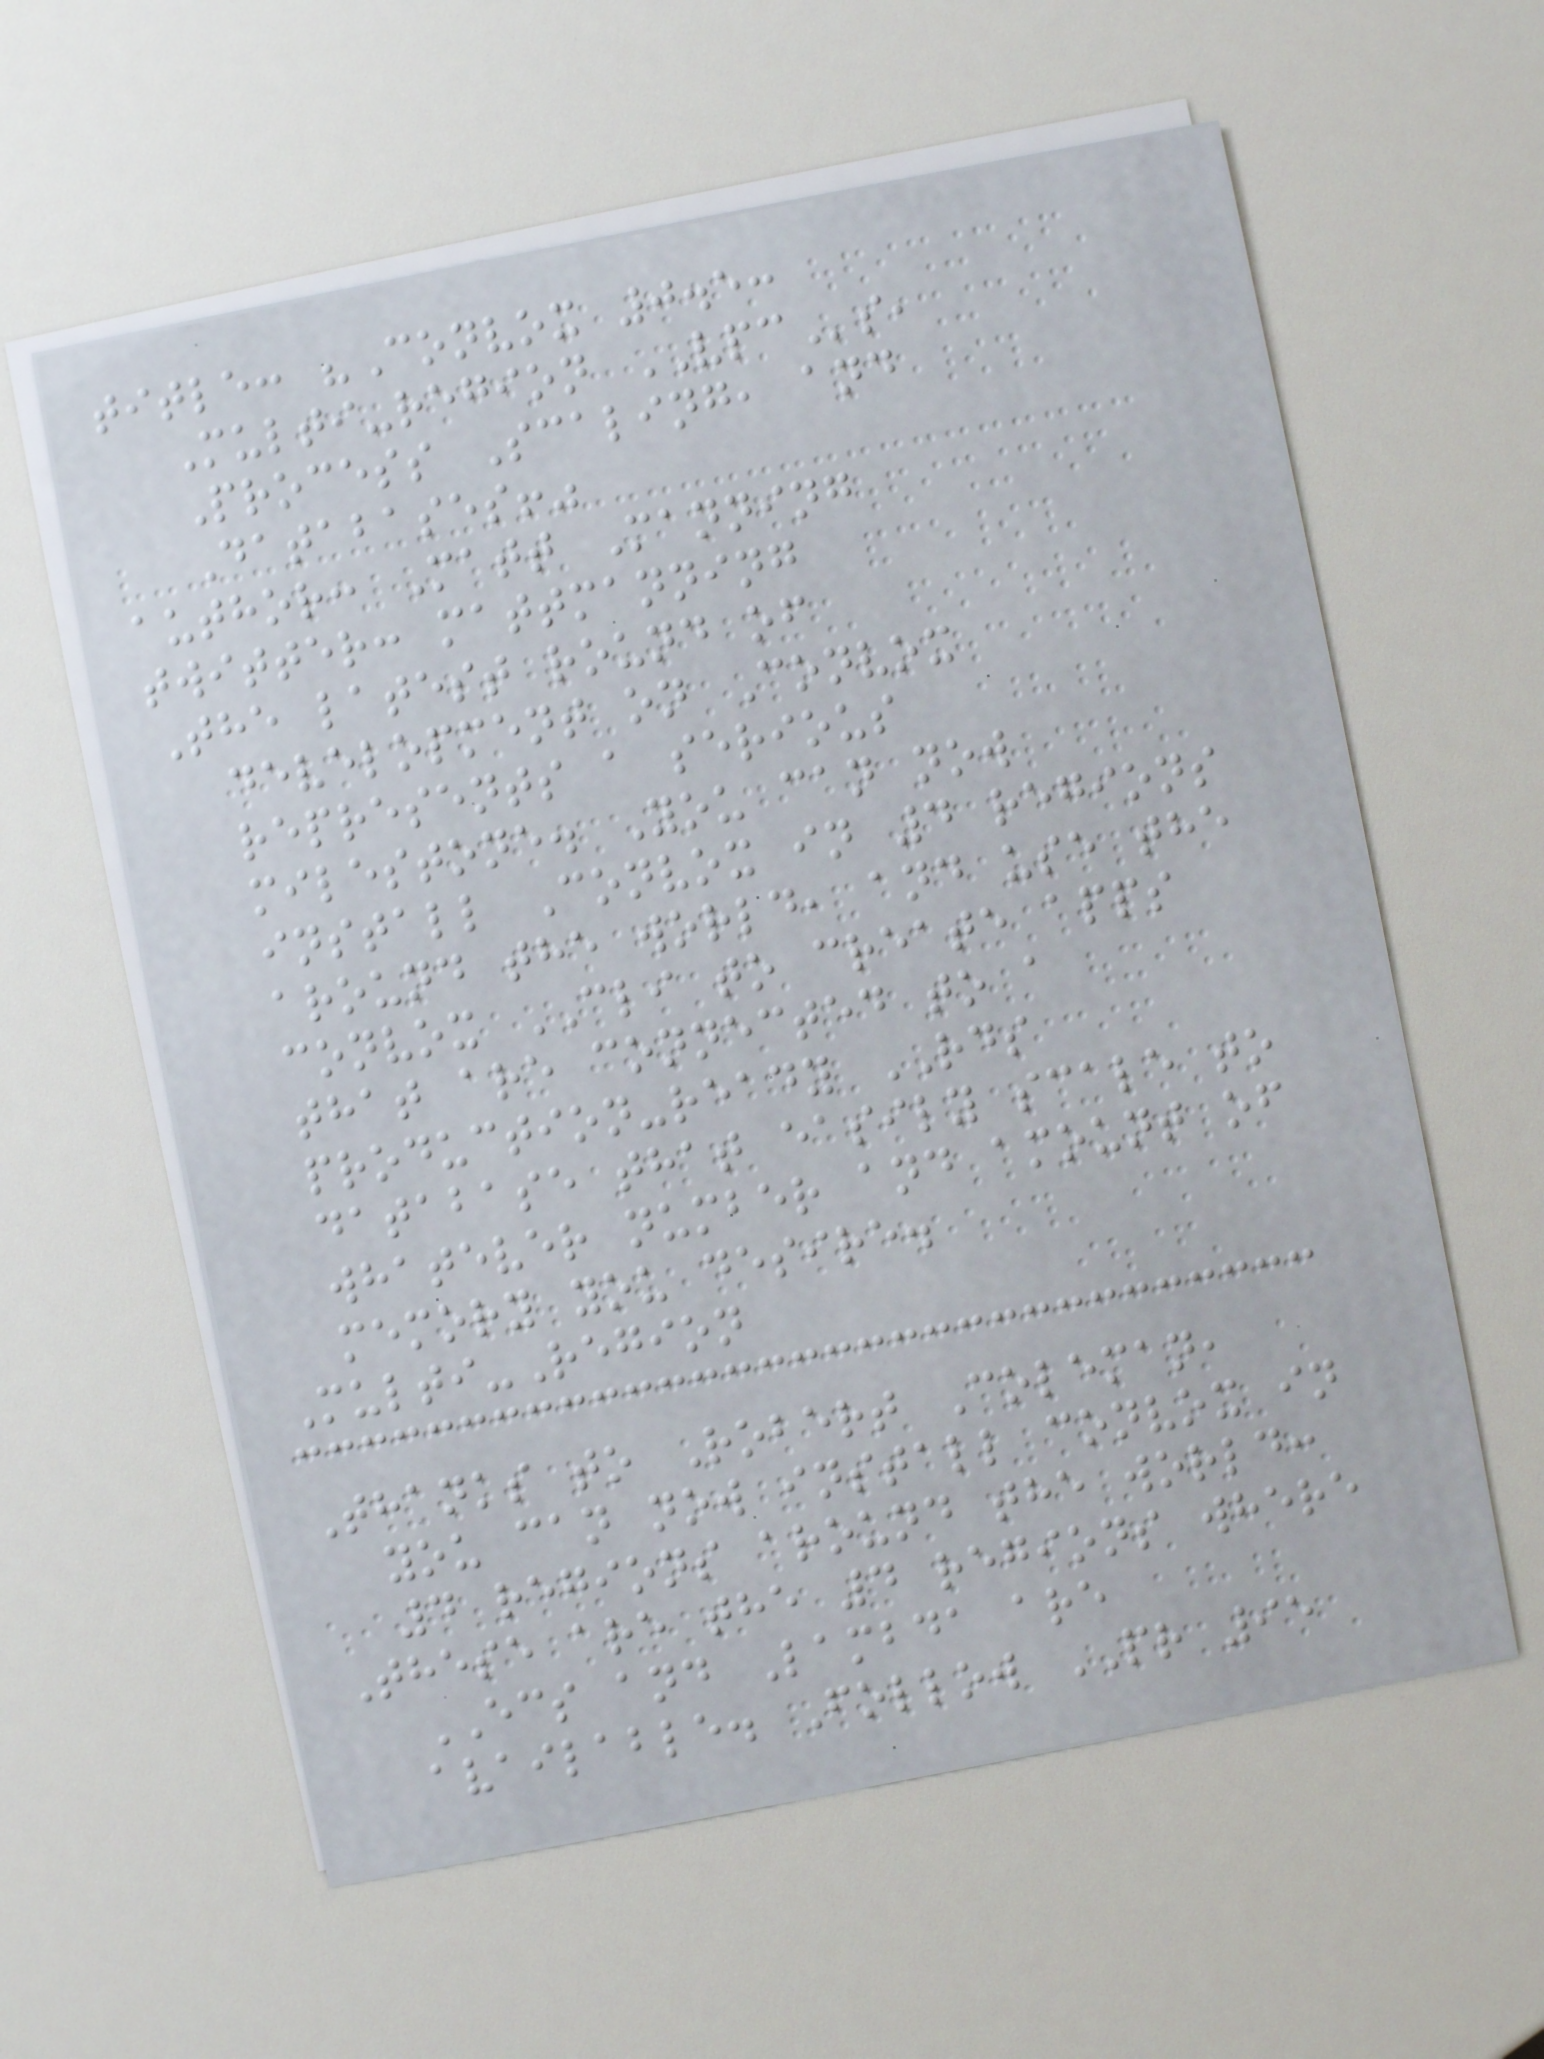title: "Convox 0.5:
Multi-region VPCs,
Process Scaling, and
Databases!"
author: Matt Manning
twitter: mattmanning
The latest round of
development on Convox
represents a serious
milestone. You can now
install Convox in 4 regions
around the world, and use the
convox CLI to create apps
that are connected to a
production-ready RDS
database that easily scale to
whatever number and amount of
memory you desire.
Multi-Region
Thanks to Robert Coleman,
you can now install convox in
4 regions around the world:
These are the 4 regions where
ECS and Lambda are
available. Follow PR 95
